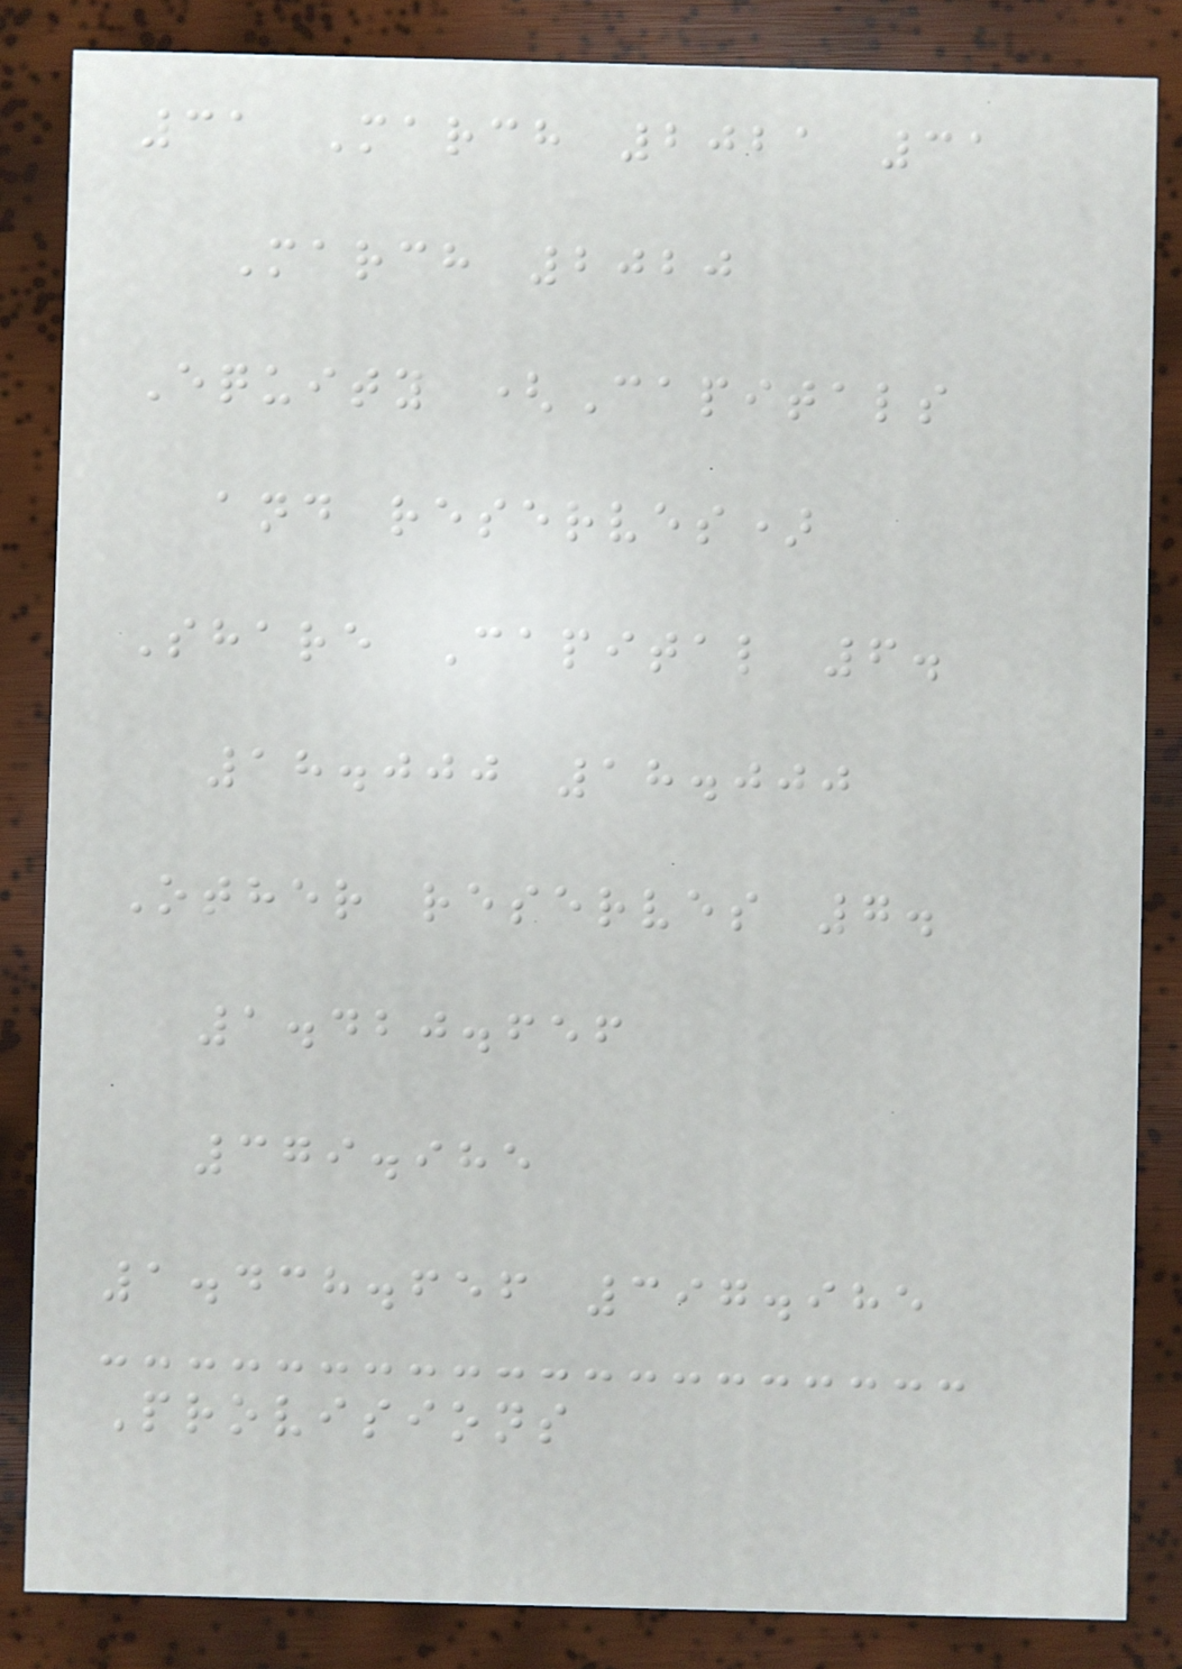31 March 2021 31
March 2020
Equity (Capitals
and reserves)
Share Capital 6.
18.000 18.000
Other reserves 7.
1.420.656
379.985
1.438.656 397.985
Provisions
